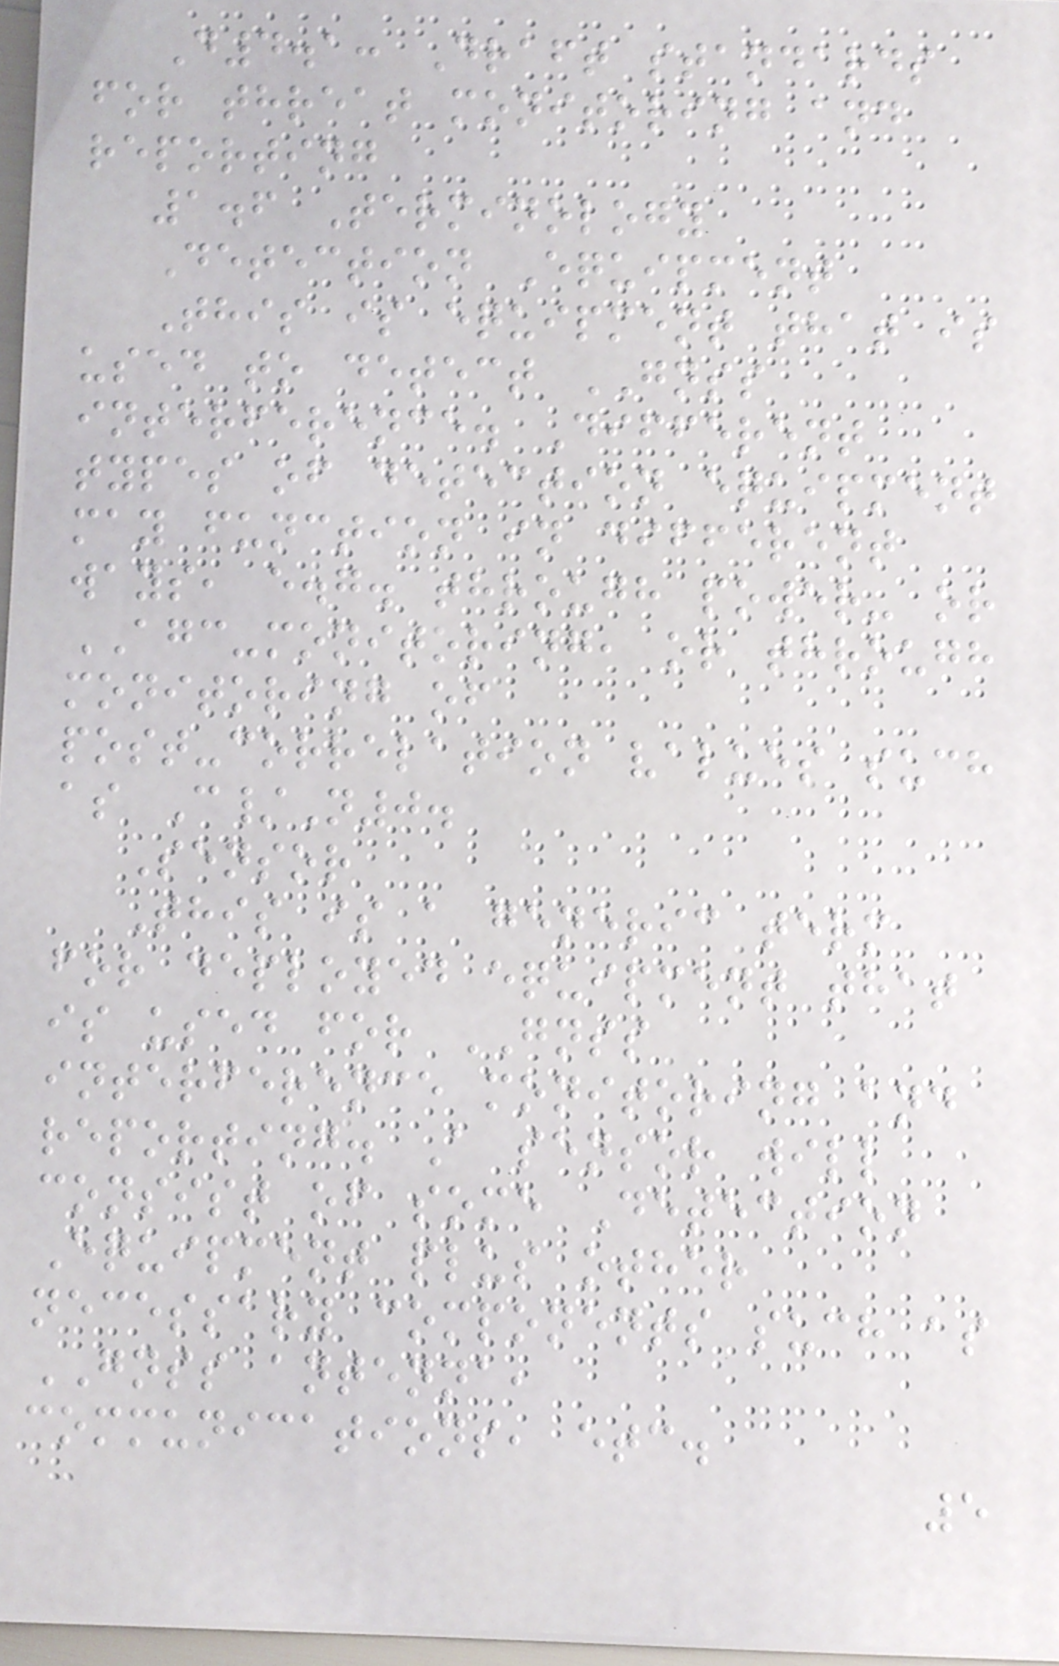D4.1: Draft standards
for threat monitoring and
reporting
1.6 Terminology
Detection Equipment
This is equipment that is
used to detect GNSS
interference. Different
types of detection equipment
may function in different
ways, e.g. through power- or
AGC-monitoring, or through
monitoring of
post-correlation values such
as C/N0.
Sensor
This is a generic term
for deployed equipment that
is used for GNSS
interference monitoring and
reporting. A sensor will
consist of some Detection
Equipment plus other
necessary components such as
GNSS antenna,
communications, etc.
5
